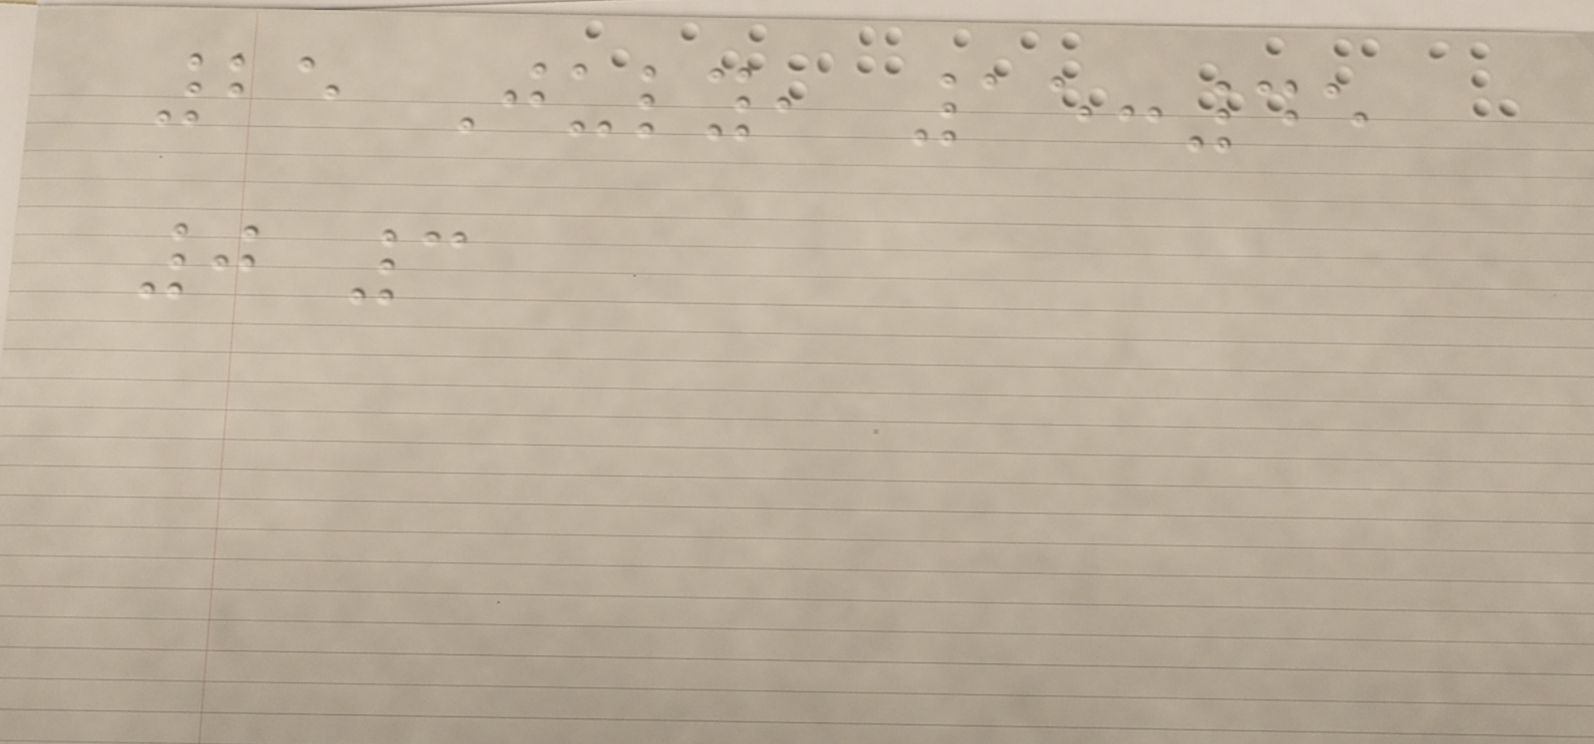25 July, 15:45
0 3
